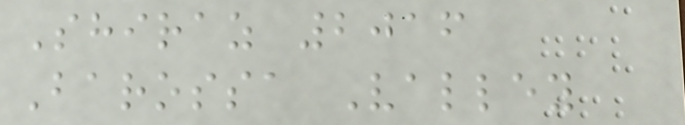Shiraz 2016
Barossa Valley
